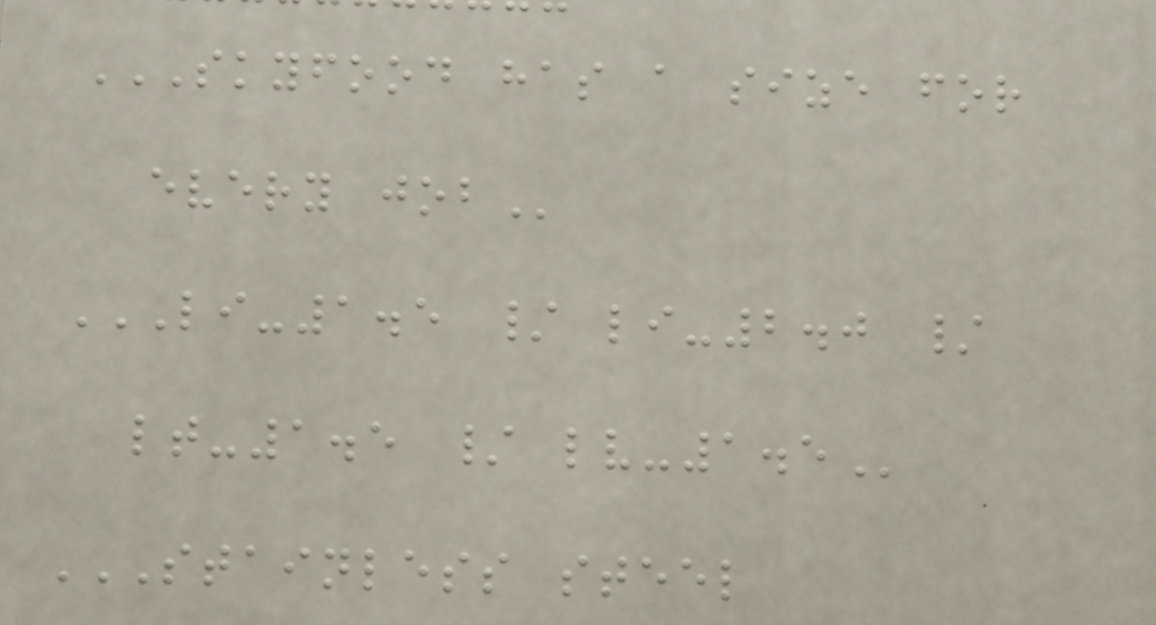SKYFOOD HAS A SIZE FOR
EVERY JOB
LI-1.5 / LI-2.0 /
LT-1.5 / LV-1.5
STAINLESS STEEL
